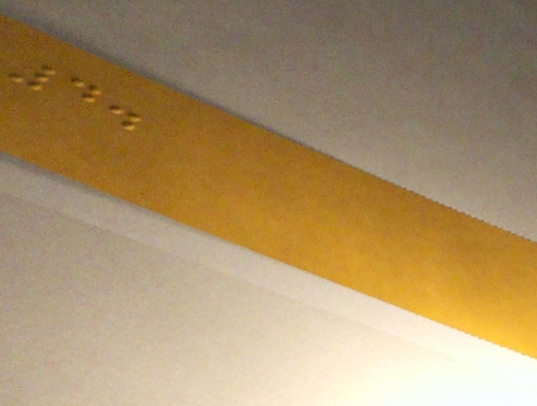4.
